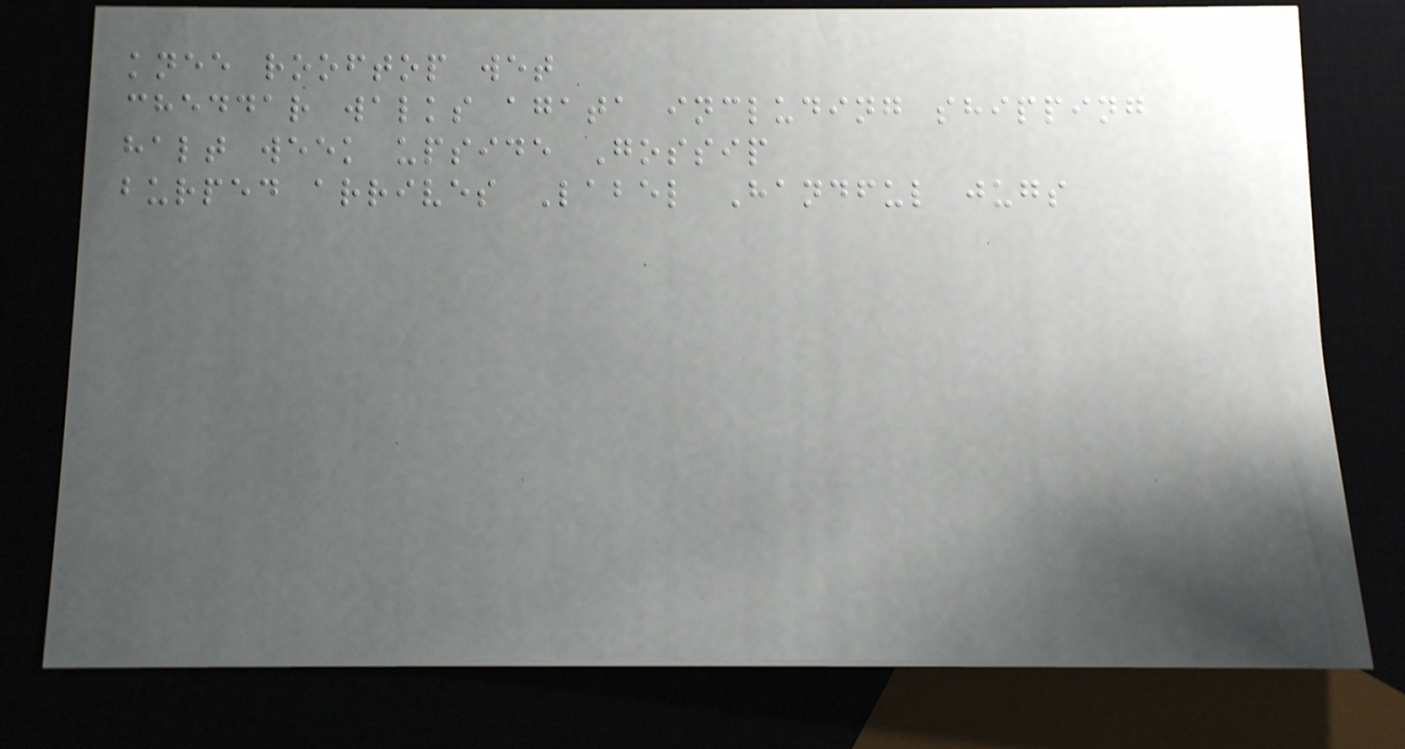knee rooftop wet
cheddar walks agata including shipping
halt week upside Gossip
burped arrives Label Handful jugs
